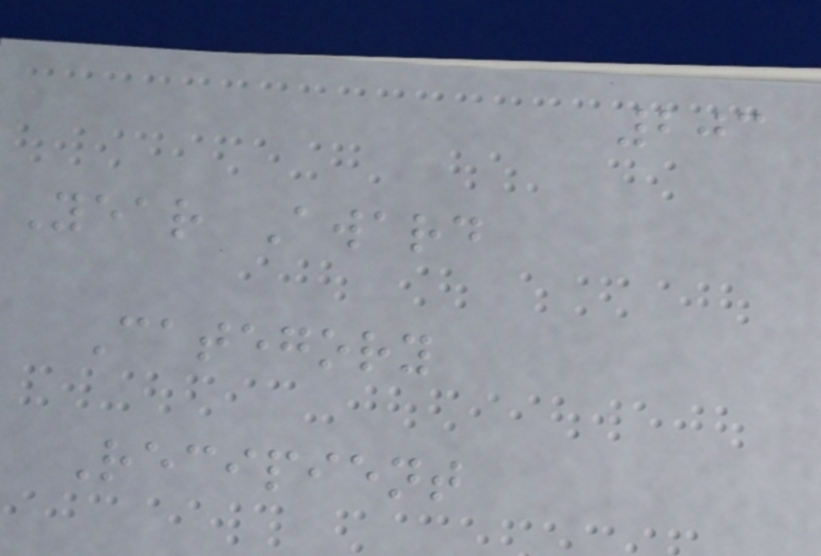203
Year Award
Category
Recipient
